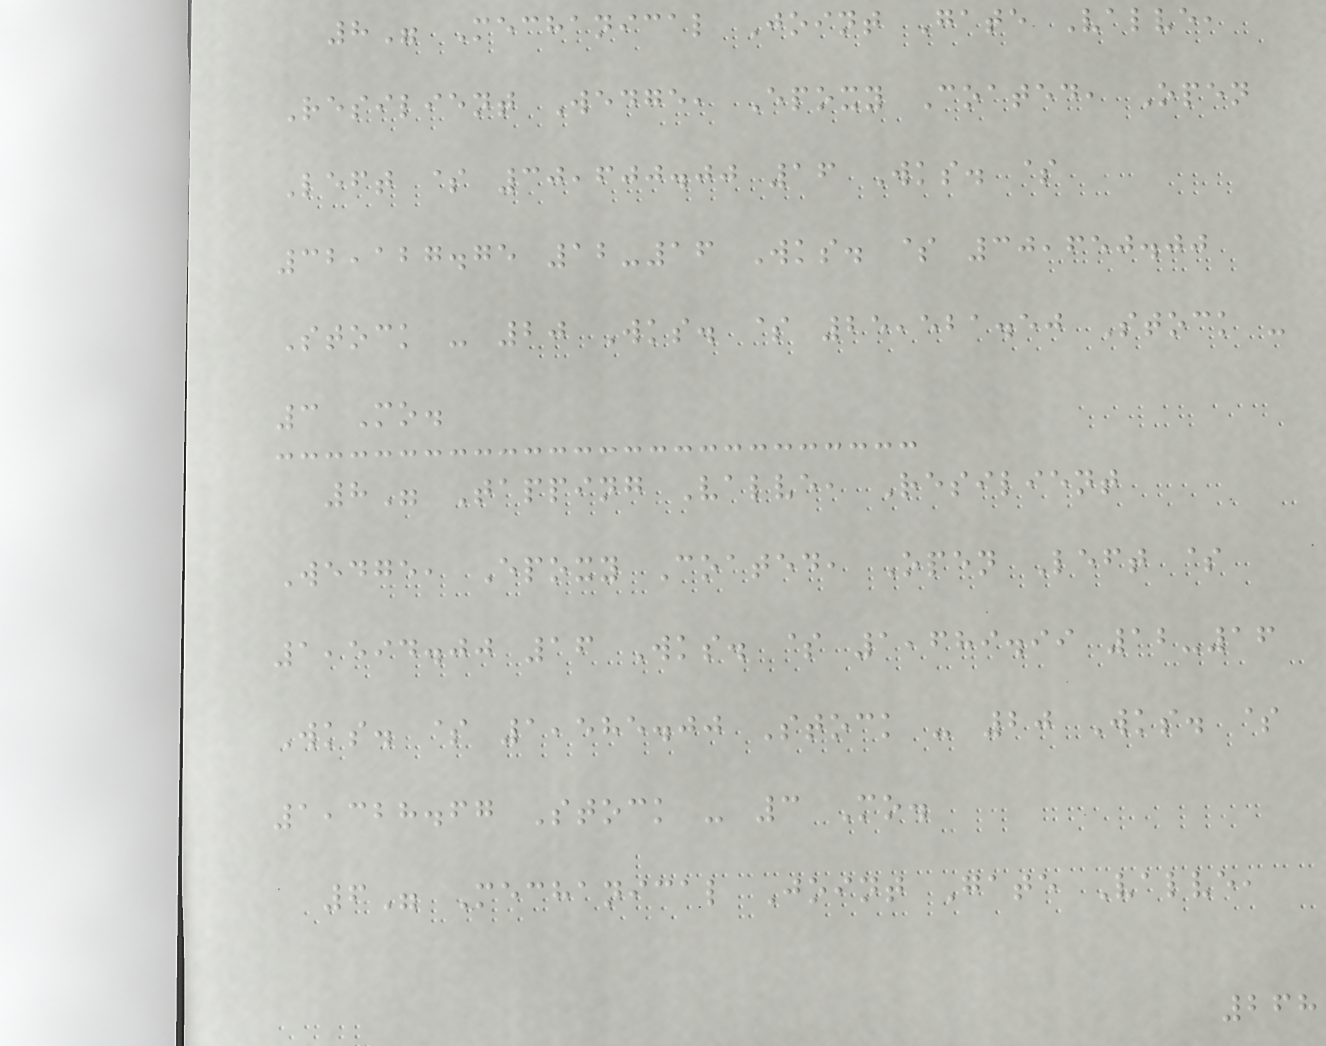8" Mechanical Joint Gate Valve,
Resilient Wedge, Epoxy Coated, Open
Left $ 30,600.00 16 Wks. $
32,127.75 12-16 Wks. $ 30,650.00
Stock - 20 Wks. $ 25,521.50 Stock -
3 Mo.
8" Tapping Valve, Resilient
Wedge, Epoxy Coated, Open Left $
1,594.00 16 Wks. $ 1,689.99 12-16
Wks. $ 1,585.00 Stock - 20 Wks. $
1,328.67 Stock - 3 Mo.
6" Mechanical Joint Gate Valve,
268
